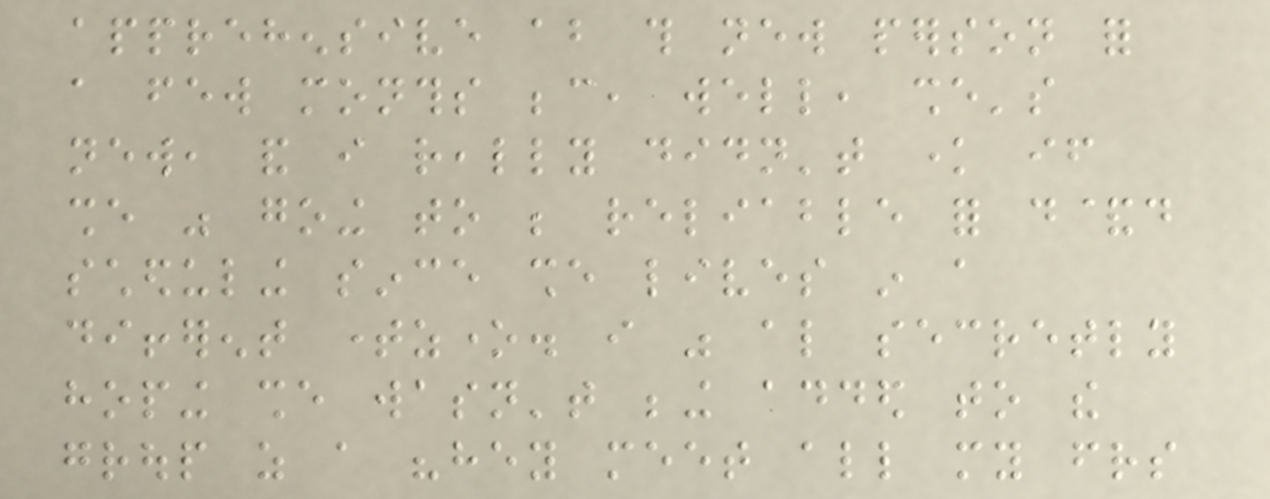apprehensive about this new person for
a few months because, well, she's
new, and i really didn't know if
she was going to be reliable for d&d
scheduling since she lives in a
different timezone. i was also secretly
hoping she wasn't being added to the
group as a "hey meet all my friends
